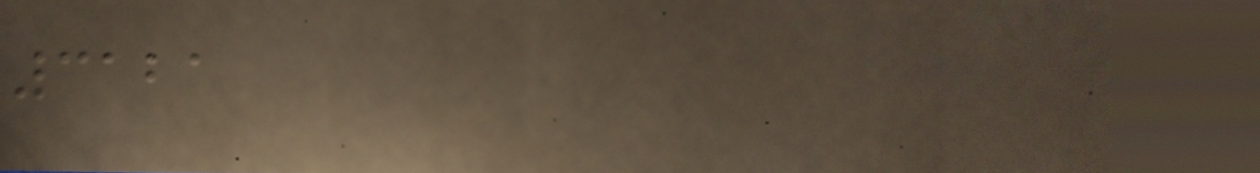3121
